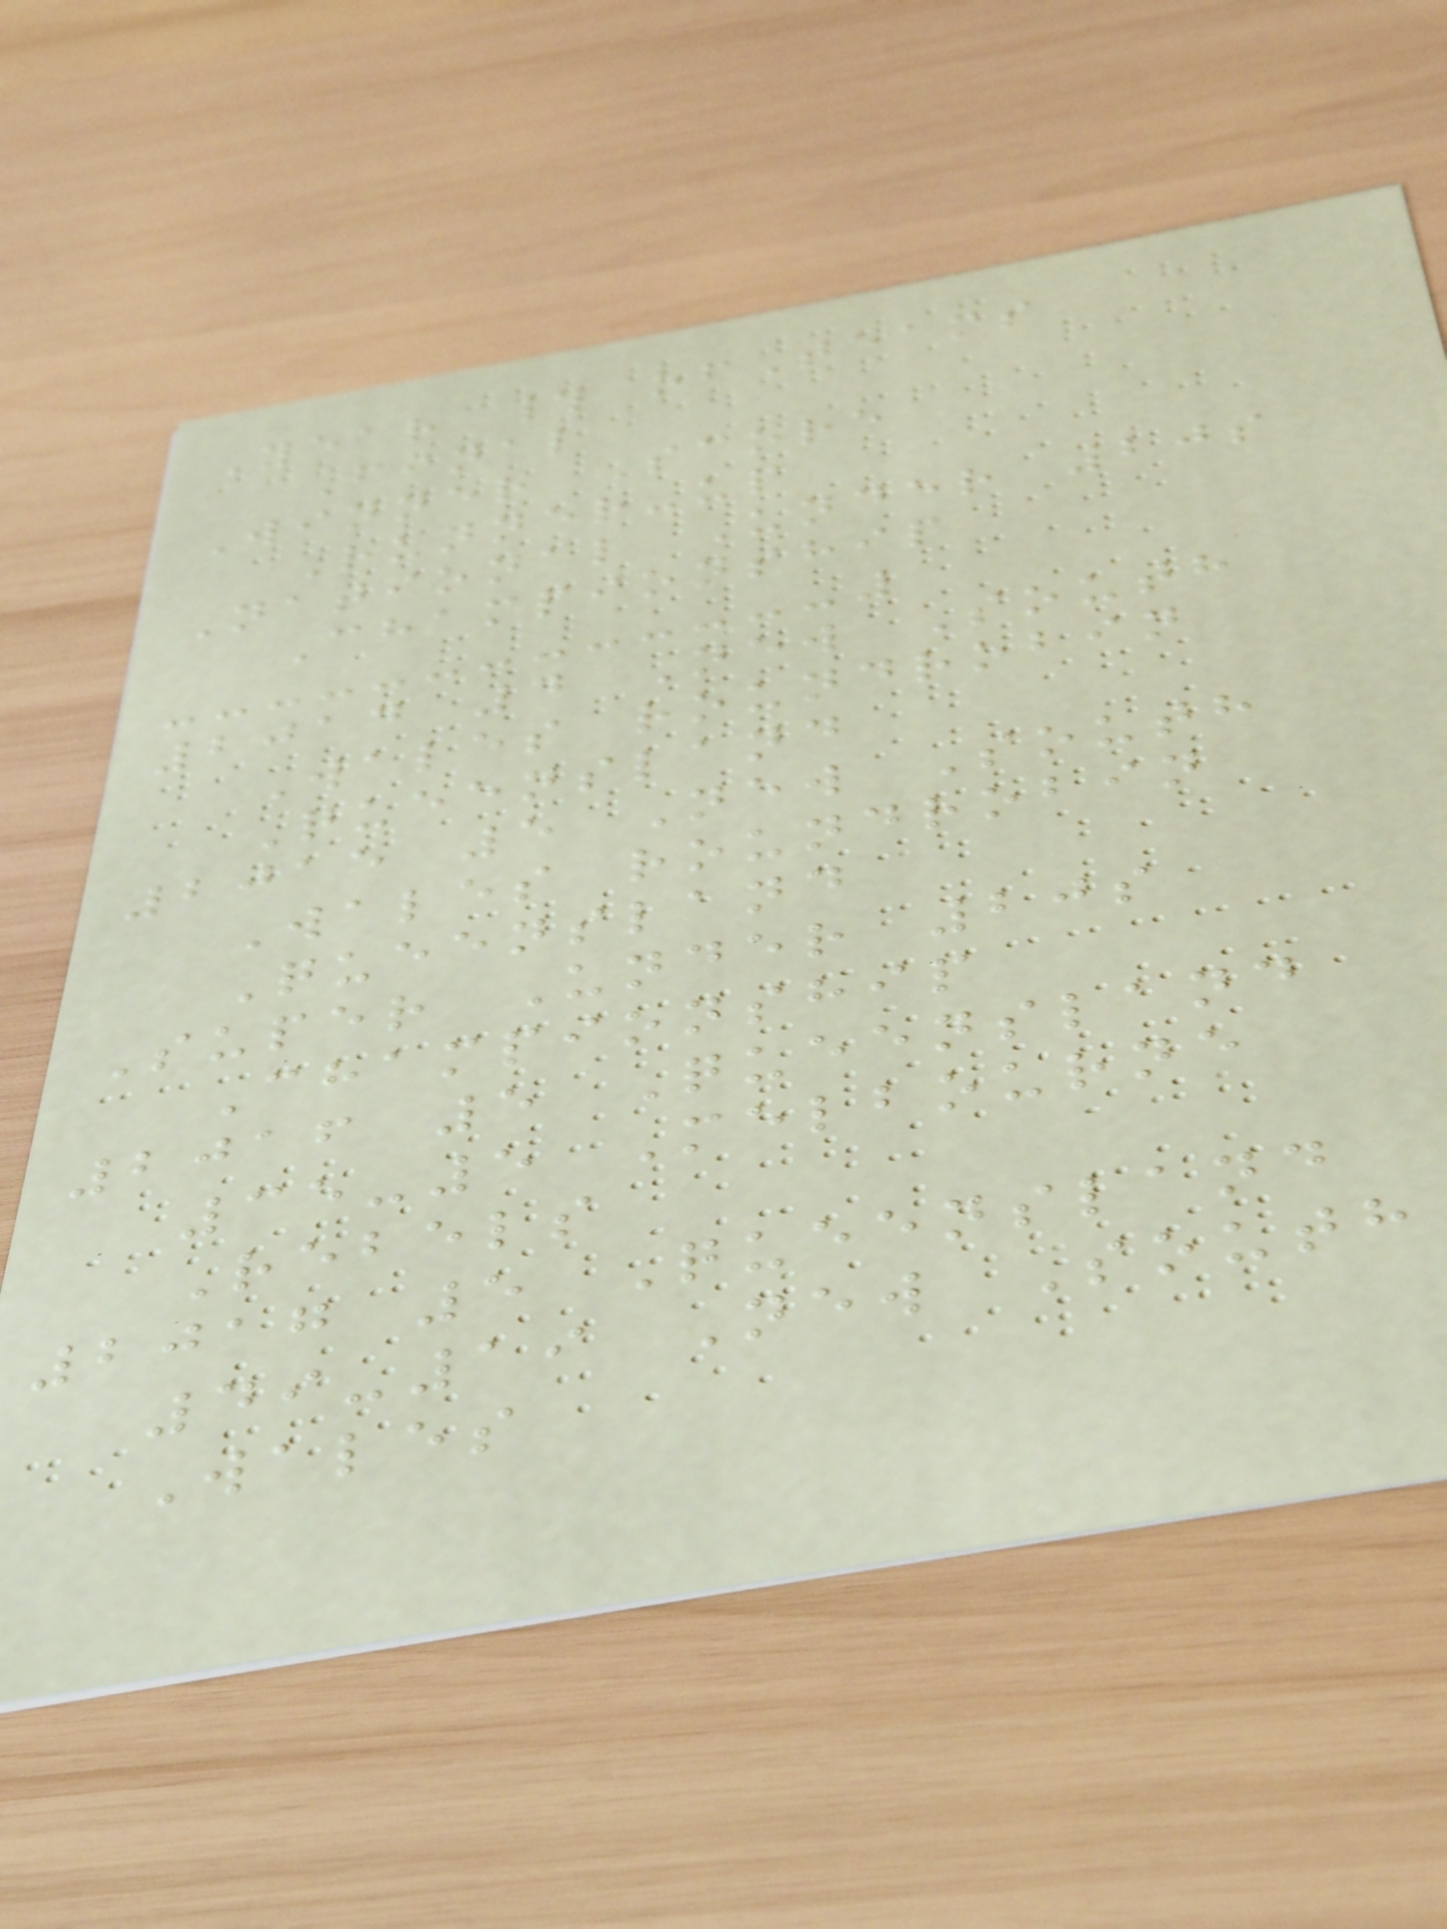Year # ofTeams
Final
Winner Score
Runner-up
National Under 20s
Championship
2014 4 New South
Wales roundrobin
Queensland
2015 5 New South
Wales roundrobin
Queensland
Super Under 20s
Championship
2016 5 Queensland
35-5 Melbourne
Rebels
2017 5 Queensland
49-19 New South
Wales
